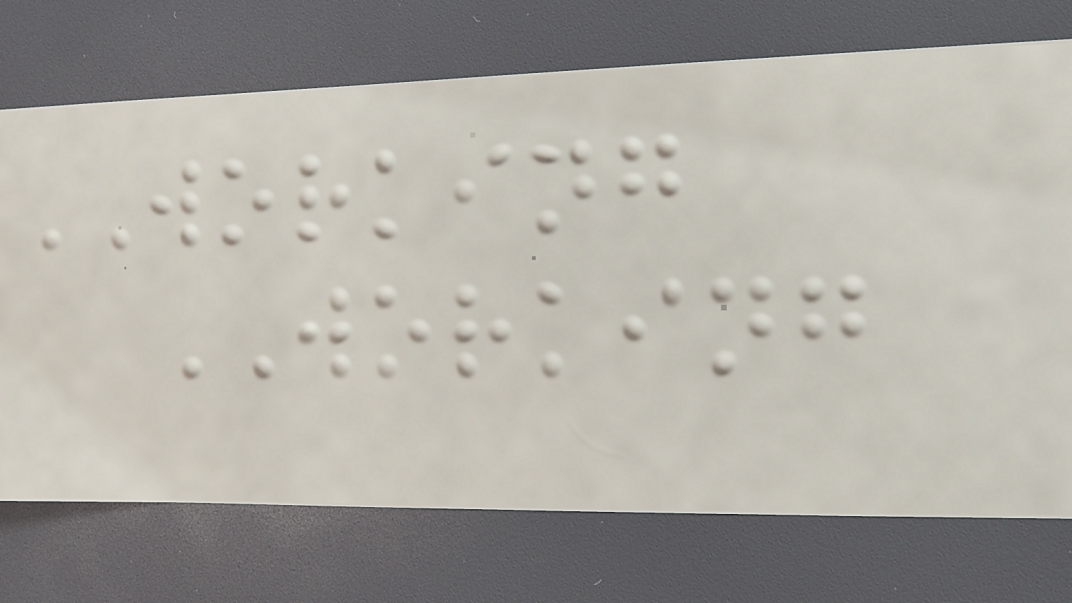WORKING
WORKING
